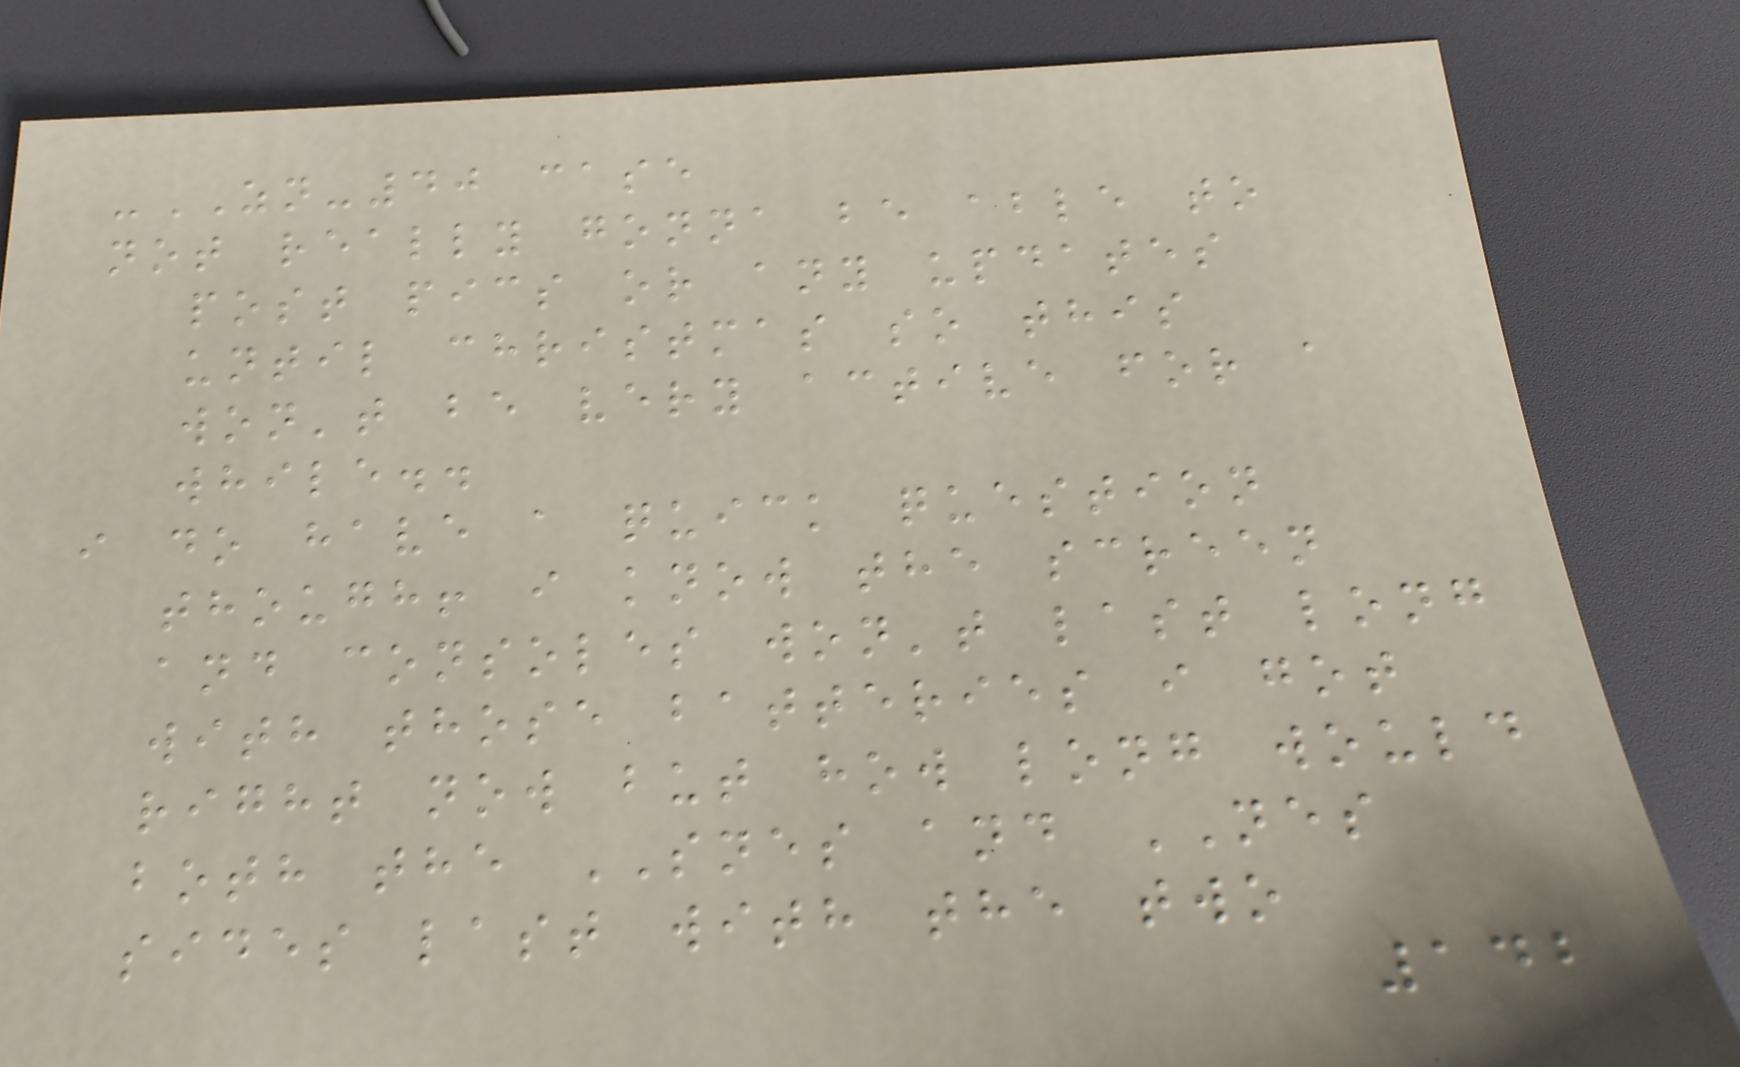-ZN-40 case
not really gonna be able to
post pics or any updates
until christmas so this
won't be very active for a
while..
i do have a quick question
though! i know the screen
and consoles won't last long
with those batteries i got
right now but how long would
both the SNES and NES
sides last with the two
142
